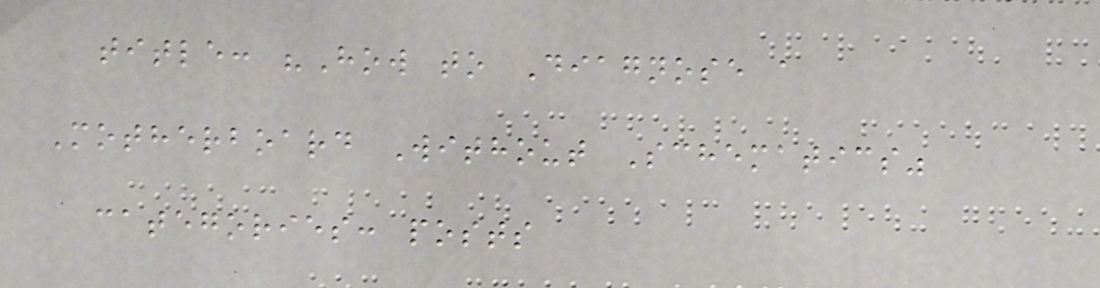title: "How to Diagnose a
Motherboard Without Schematics"
categories: posts
